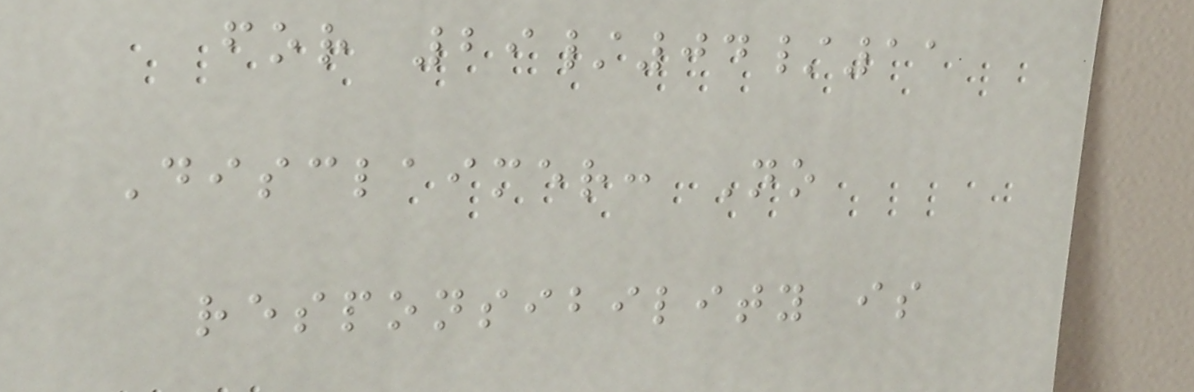for 29/04/11
Disclaimer: No
responsibility is
